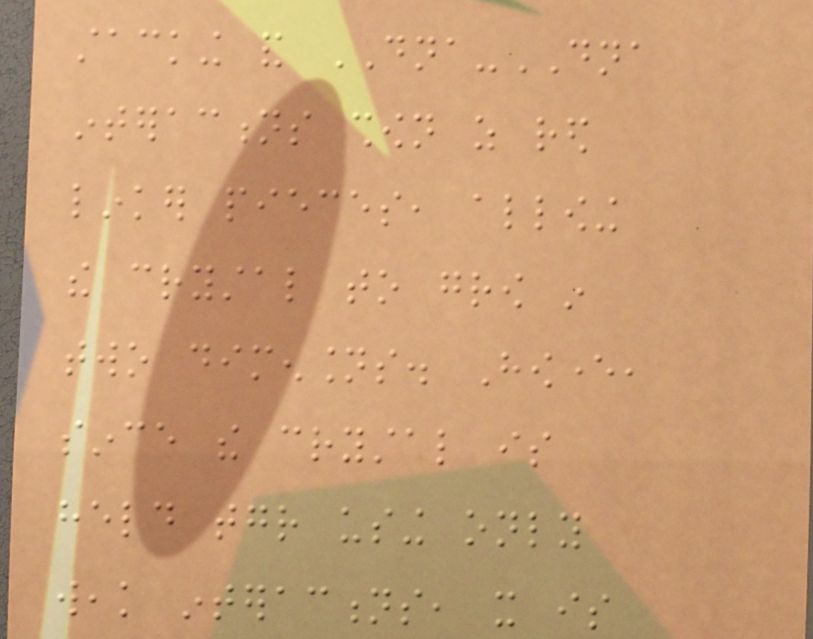stacking and DNA-DNA
interactions shown as red
linker pieces, allowing
the crystal to grow in
two dimensions. However,
since the crystal is
held together using only
weak interactions, it is
